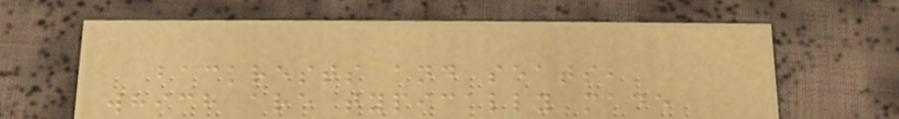backrests and seats,
which are typically made
